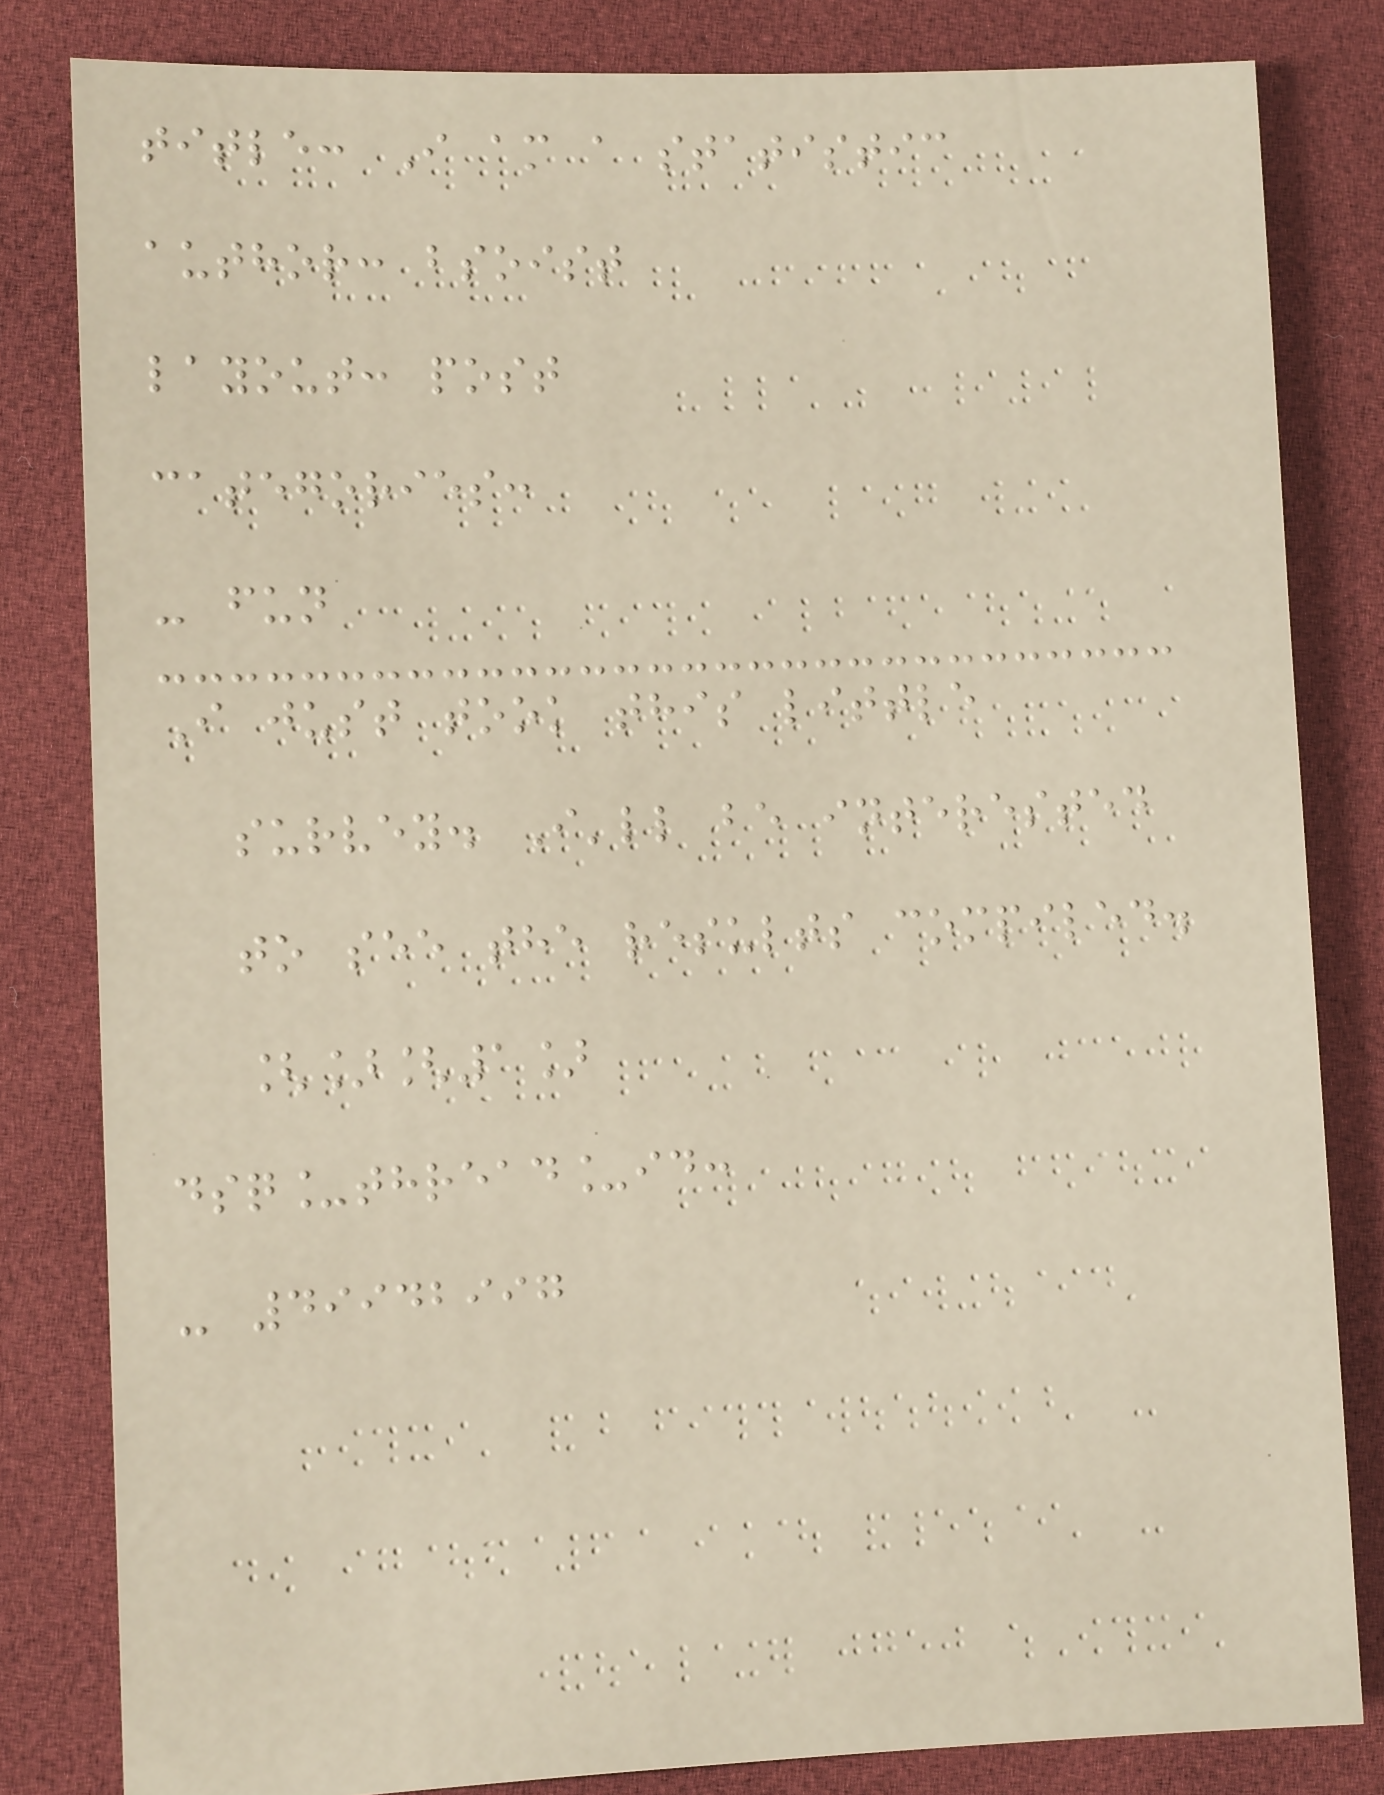title: I am a statistic
author: bsoist
layout: post
categories:
- fun
I just took this little
survey. I'll be interested
to see the results compiled.
[][1]
dsq_thread_id:
- 49942997
